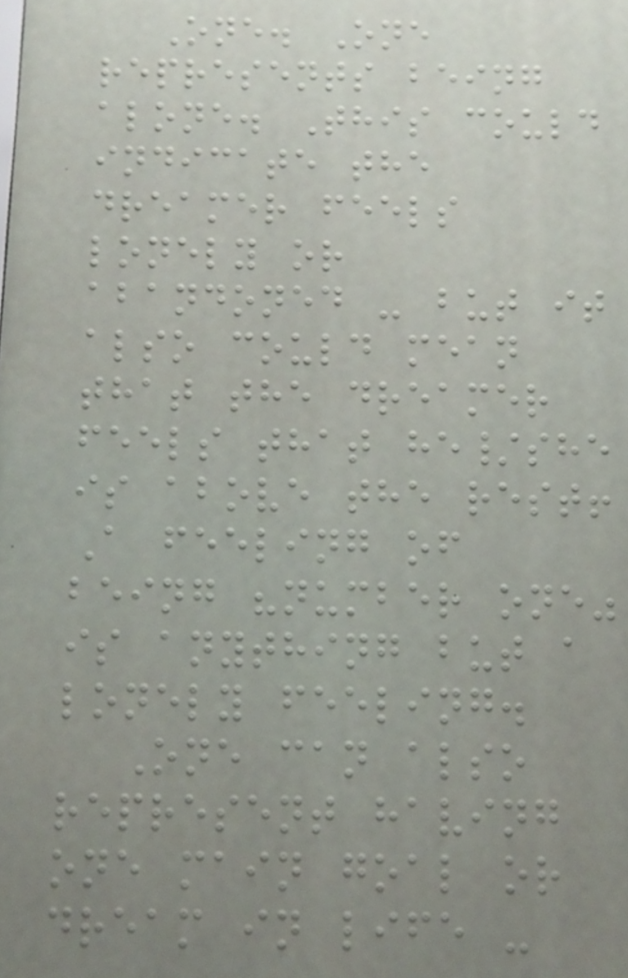One. One
represents being
alone. This could
indicate the
dreamer feels
lonely or
abandoned - but it
also could mean
that the dreamer
feels that he/she
is above the rest!
A feeling of
being "number one"
is anything but a
lonely feeling.
One can also
represent having
one main goal or
dream in life -
